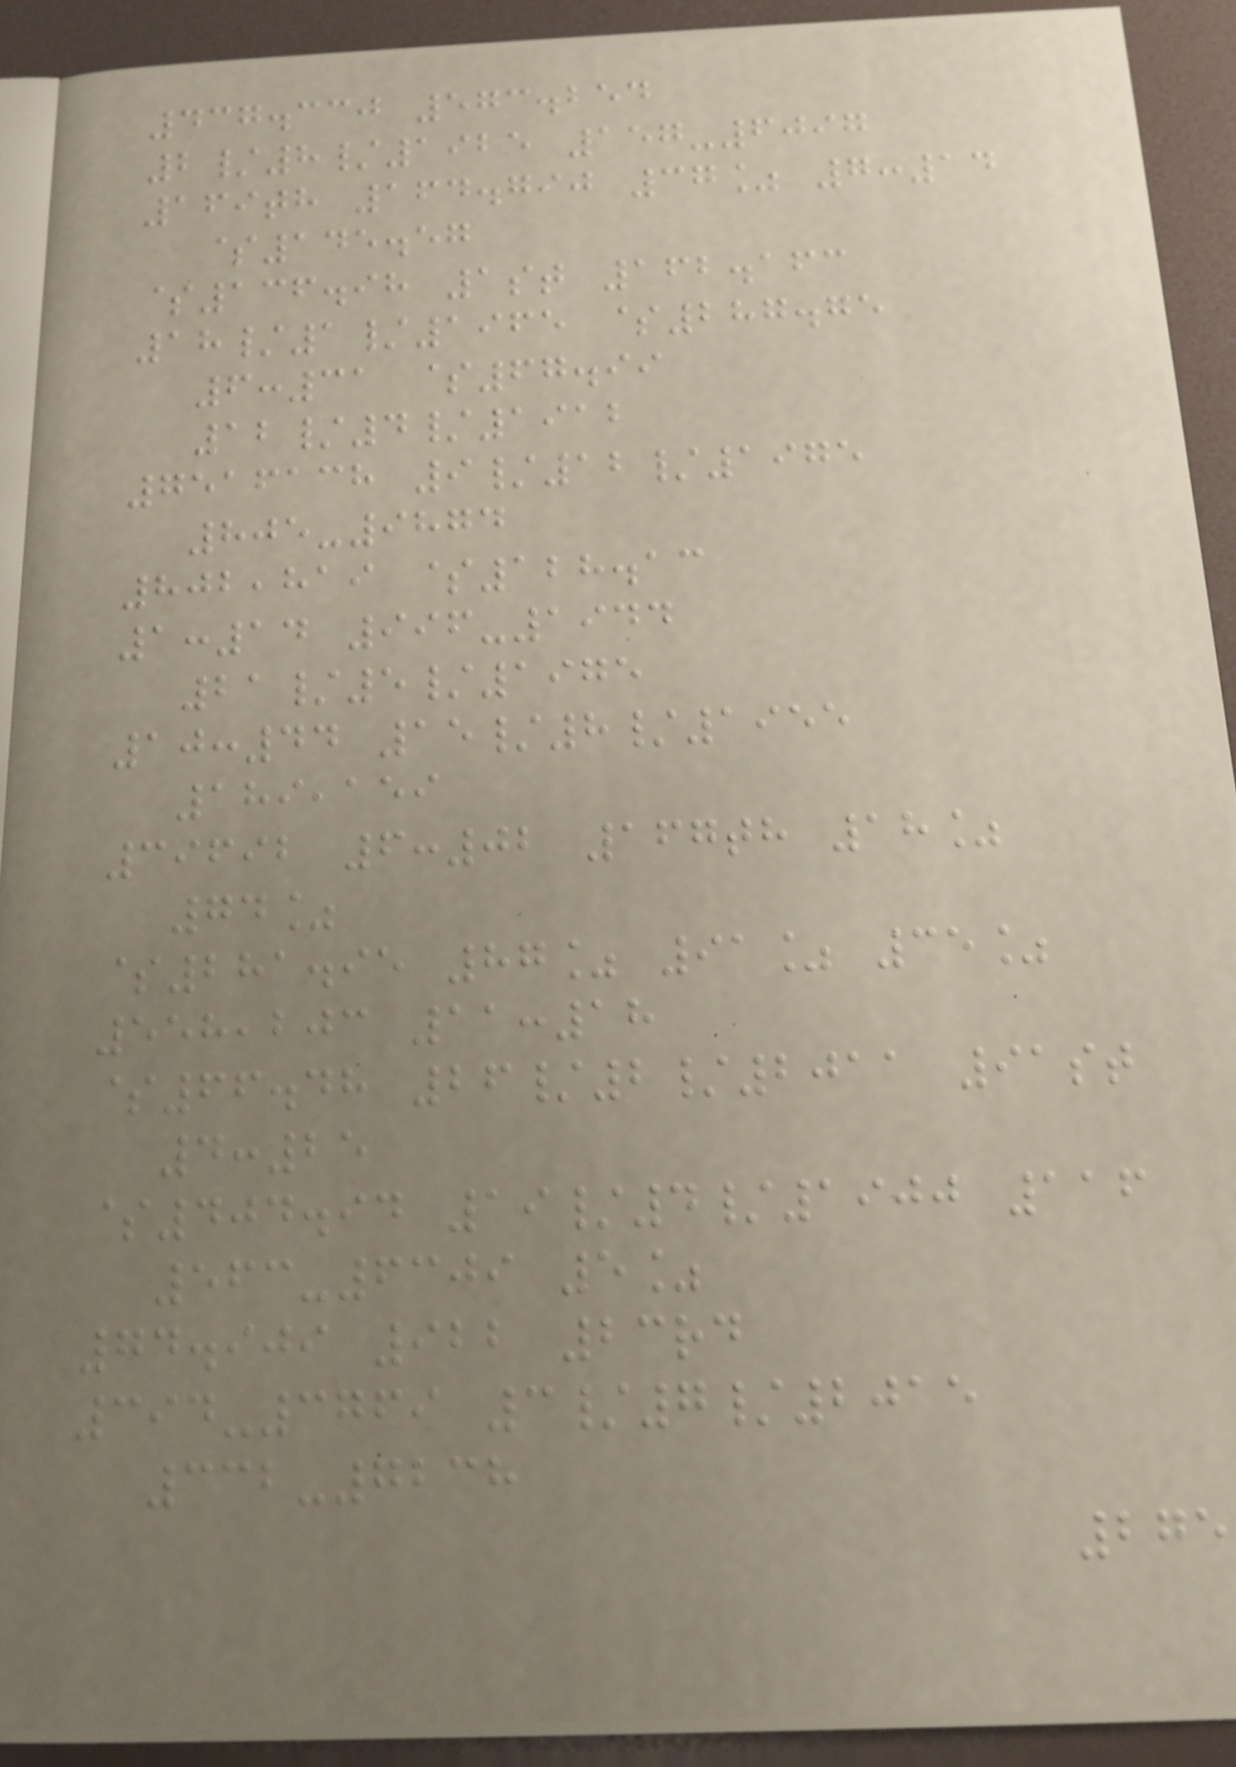437.330 573.254
2/8/1925 157-6097
169th 164.790 37% 7:14
$145.57
$136.98 1st 162.163
18/1/1965 $287.75
6:31 $67.99
12/4/1912
7516138 9/12/1975
805-9874
802,819 $128.13
1:14 996-1944
21/5/1975
10:44 15/8/1955
189,159
39692 6:02 167th 18%
74%
$281.95 87% 91% 35%
558,203 11:18
$66.48 26/2/2011 91st
4:25
$404.94 19/4/1900 116
563-6309 5%
74.909 922 23rd
394-3769 3/7/2015
332-7238
275
